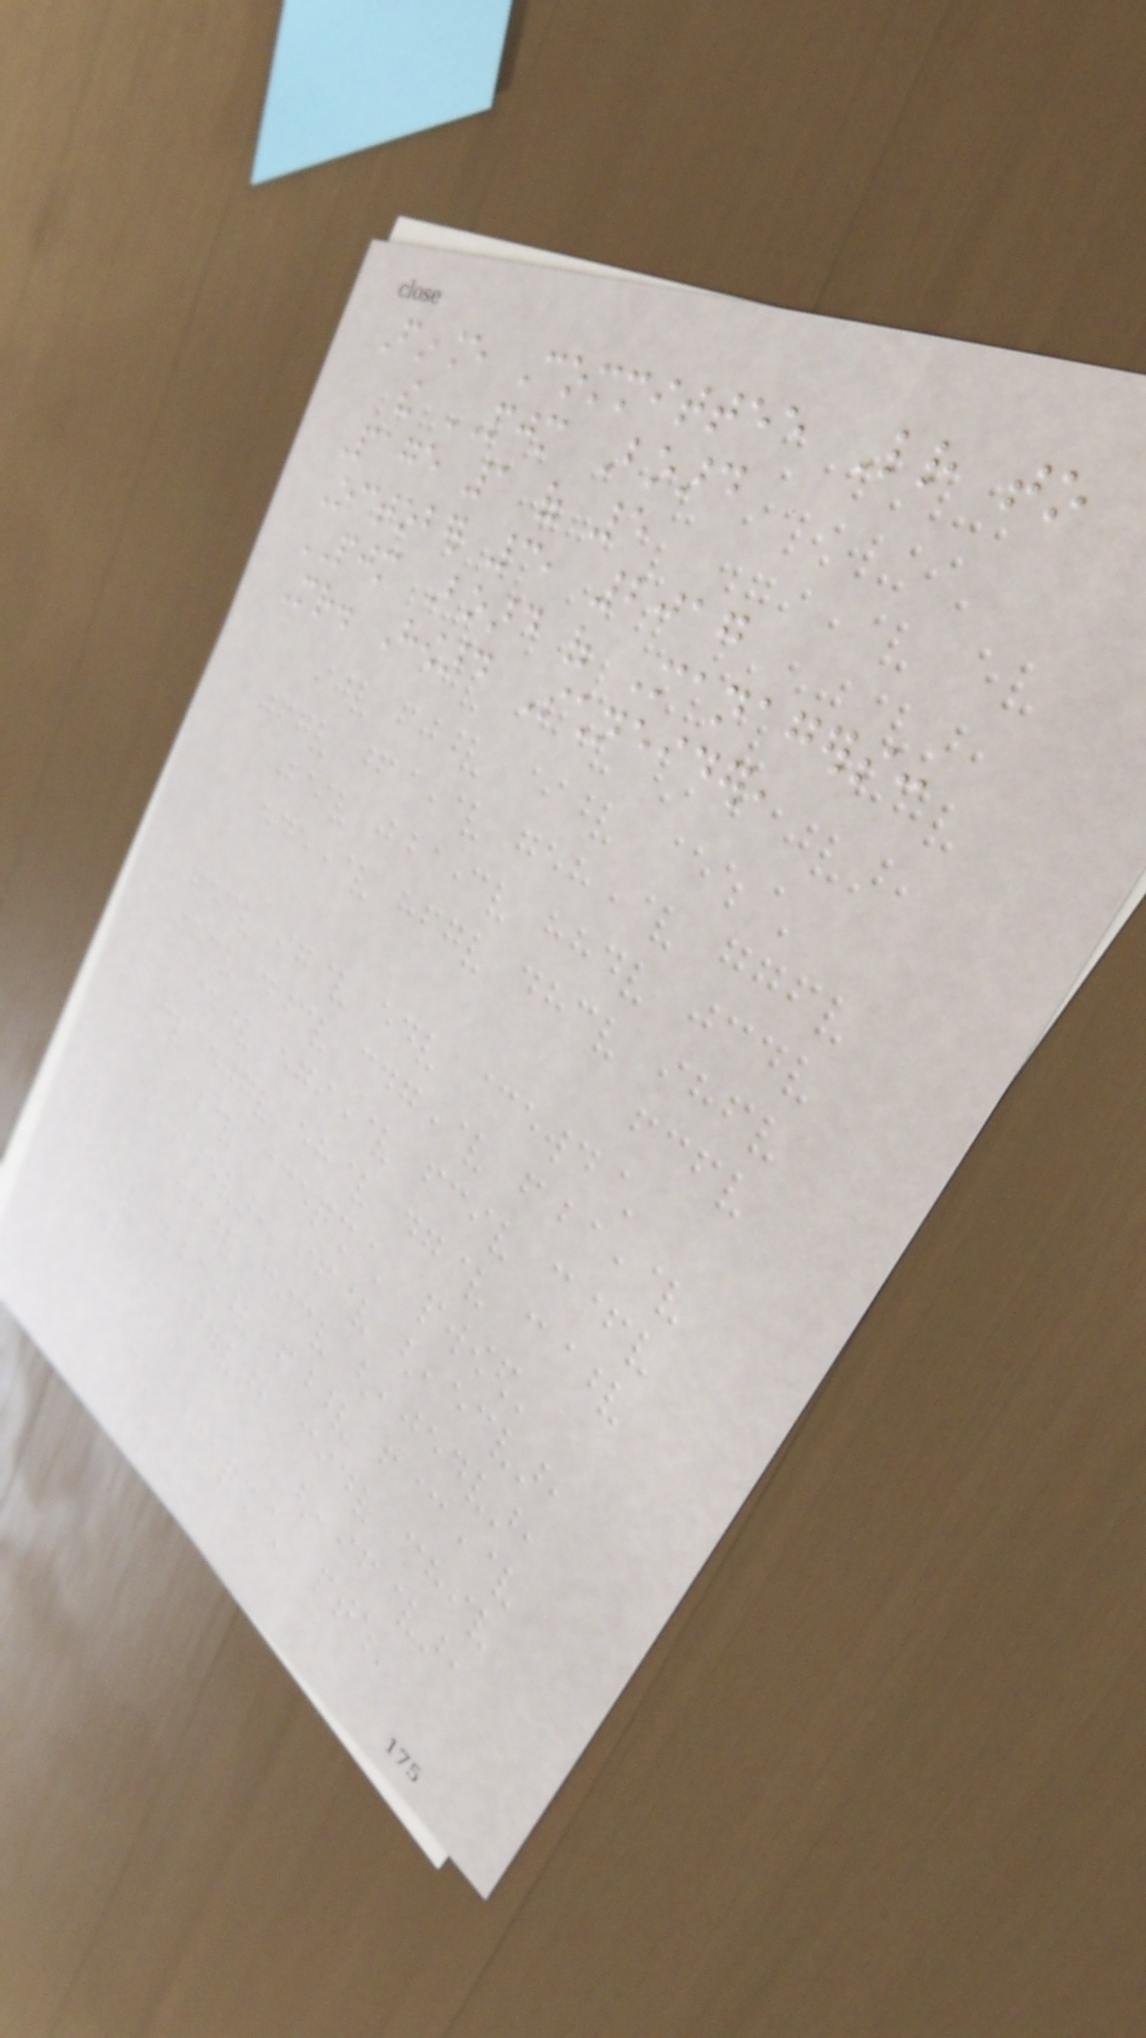Finance Committee Letter to
the PJM Board
Page 1 of 5
October 3, 2017
PJM Board of Managers:
Mr. Howard Schneider,
